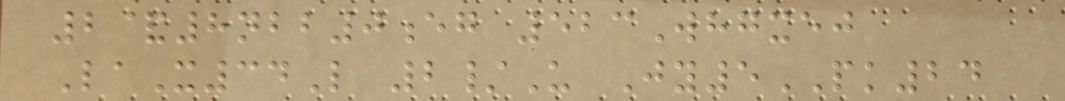2&8nbb0eg 523Whgxej
LaX34L 2/U Jy5PK24
